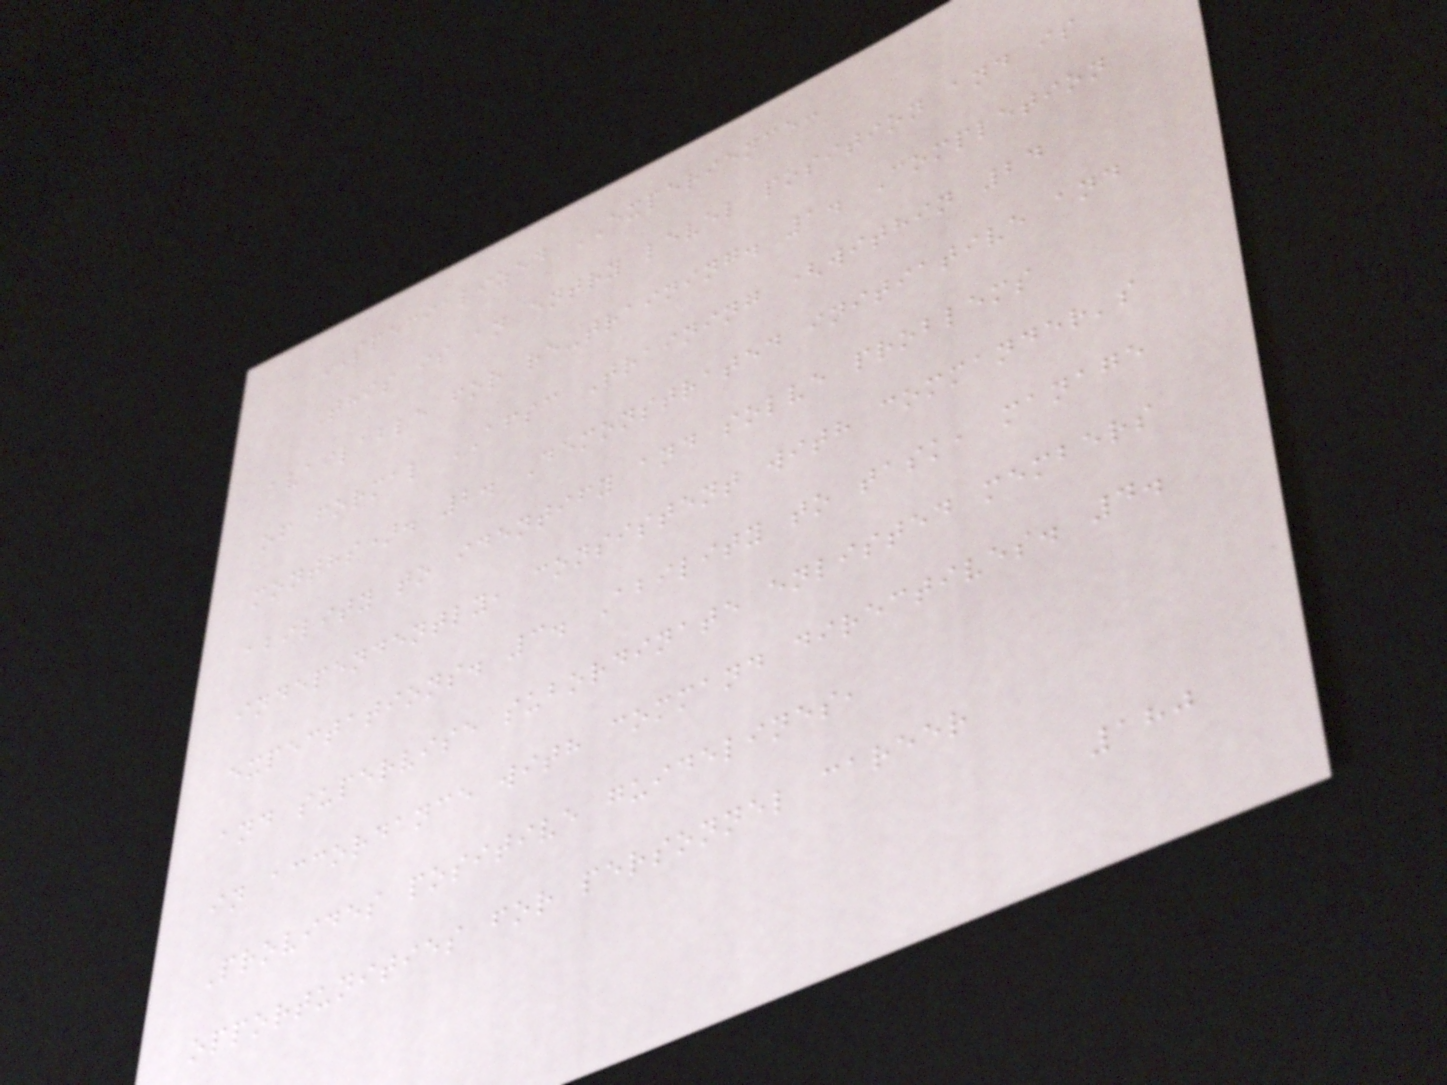SPECIALIZED EXPERIENCE:
This is an entry level position and is
available for re-training. 1. Completion
of formal AFSC Training (within 24
months). 2. Demonstrated initiative and
ability to identify and solve problems
independently, consistent with commander's
expectations. 3. Ability to task, manage
and supervise subordinate enlisted members
in accordance with command directives. 4.
Provides positive guidelines,
opportunities for personnel career
180
